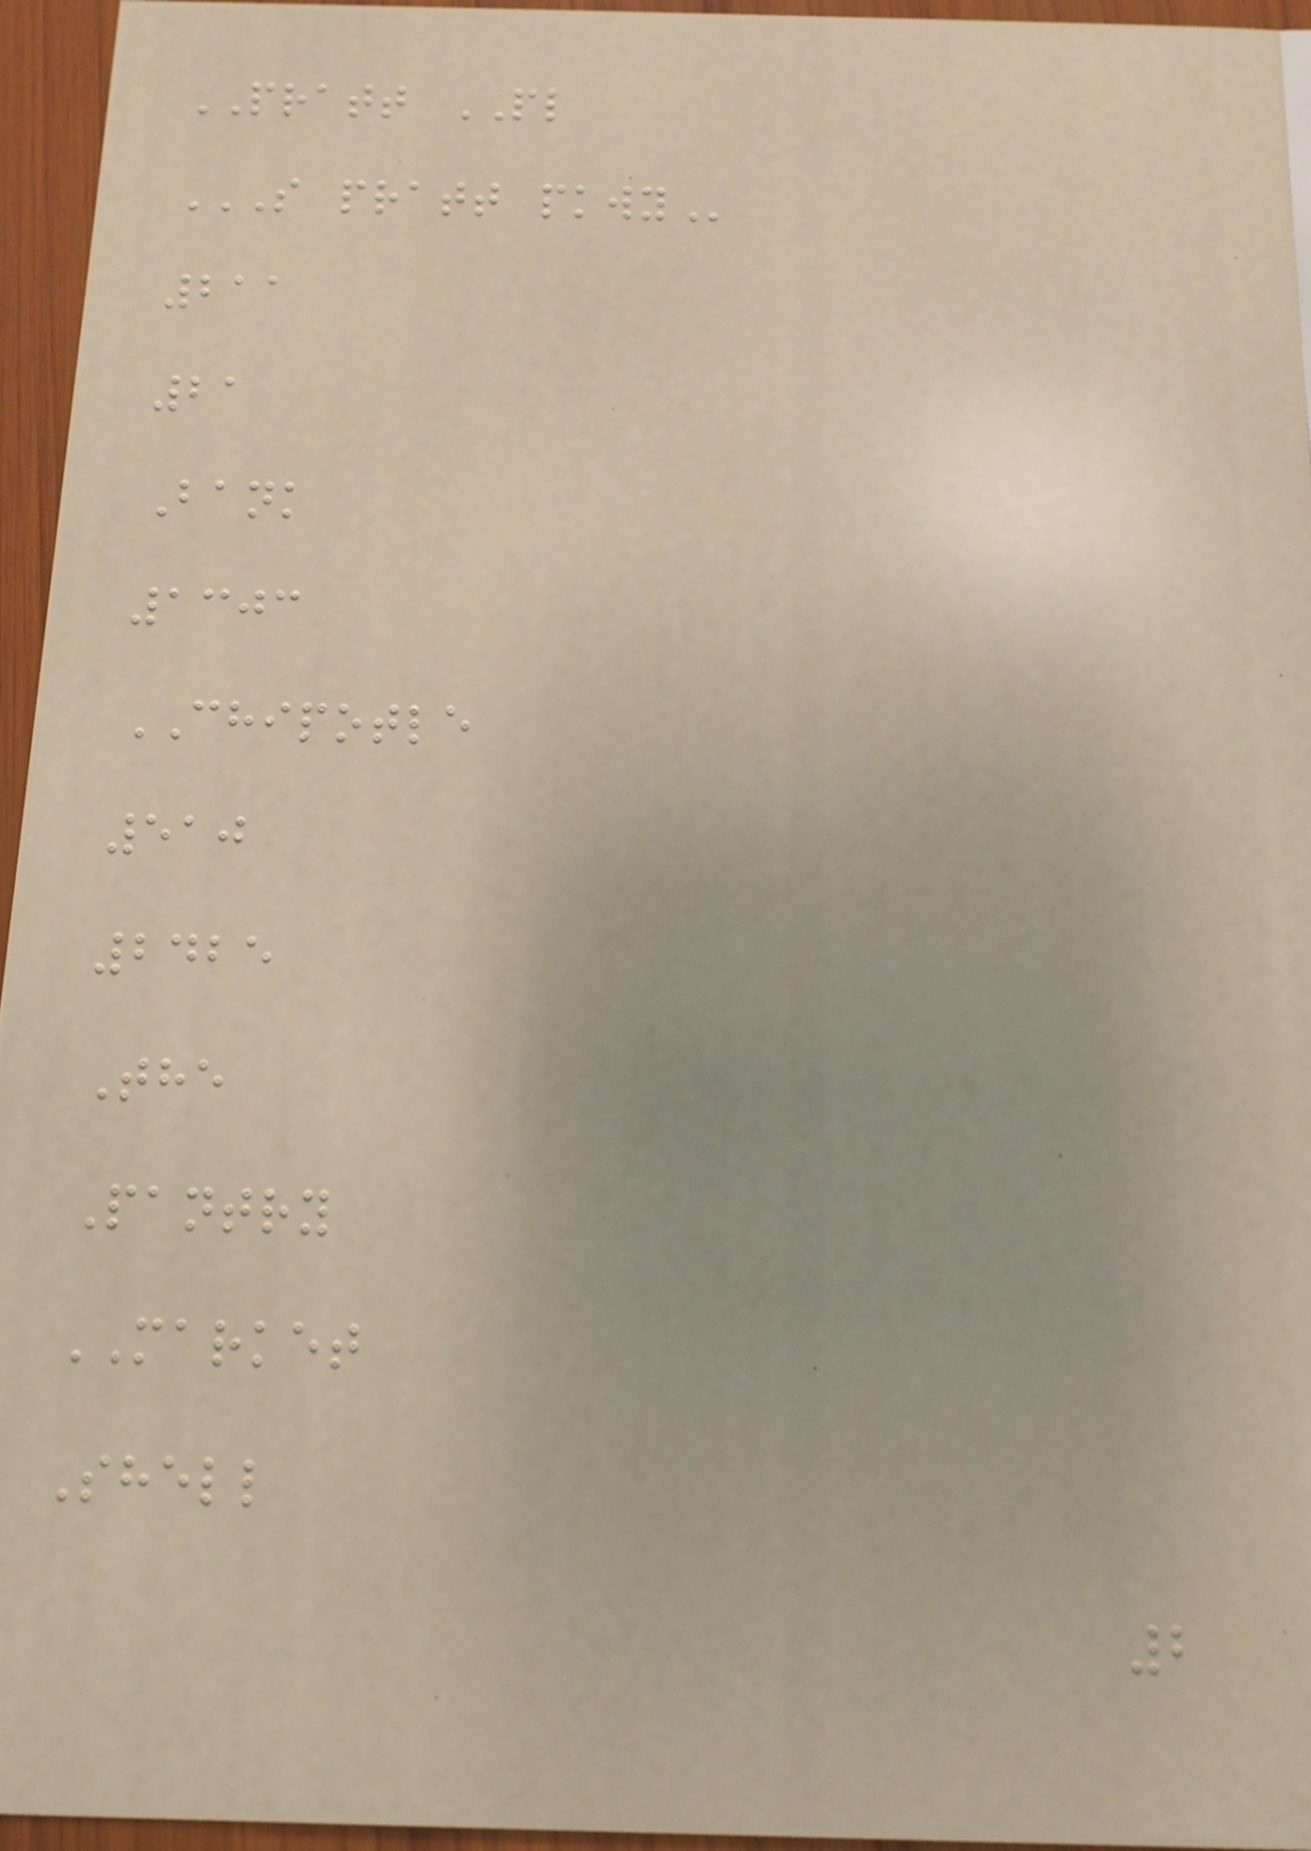PRATT PL
S PRATT PKWY
211
21
Bank
1303
CHIPOTLE
510
2425
The
Pantry
MARKET
Shell
2
